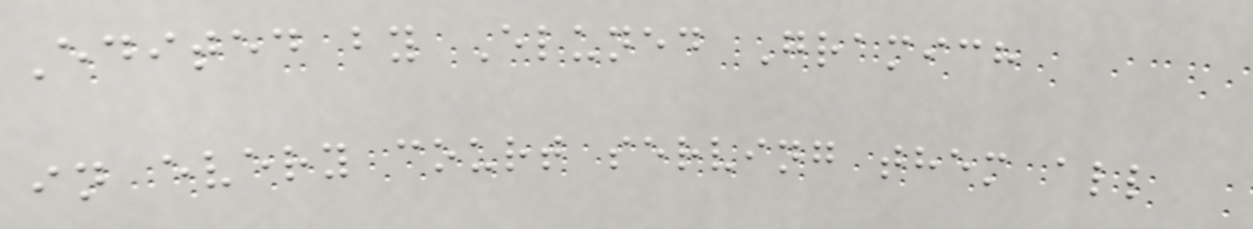Edited by Eluned Gramich
in every court serving them all
